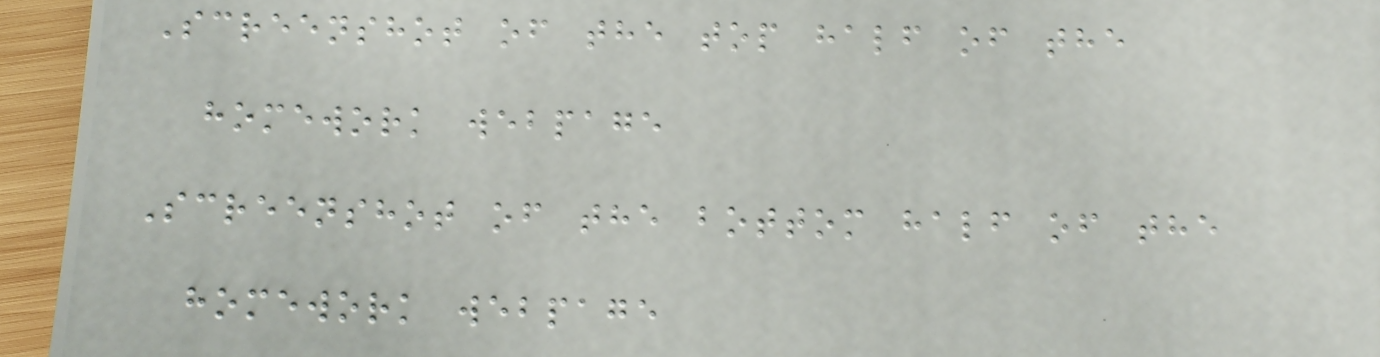Screenshot of the top half of the
homework webpage
Screenshot of the bottom half of the
homework webpage
